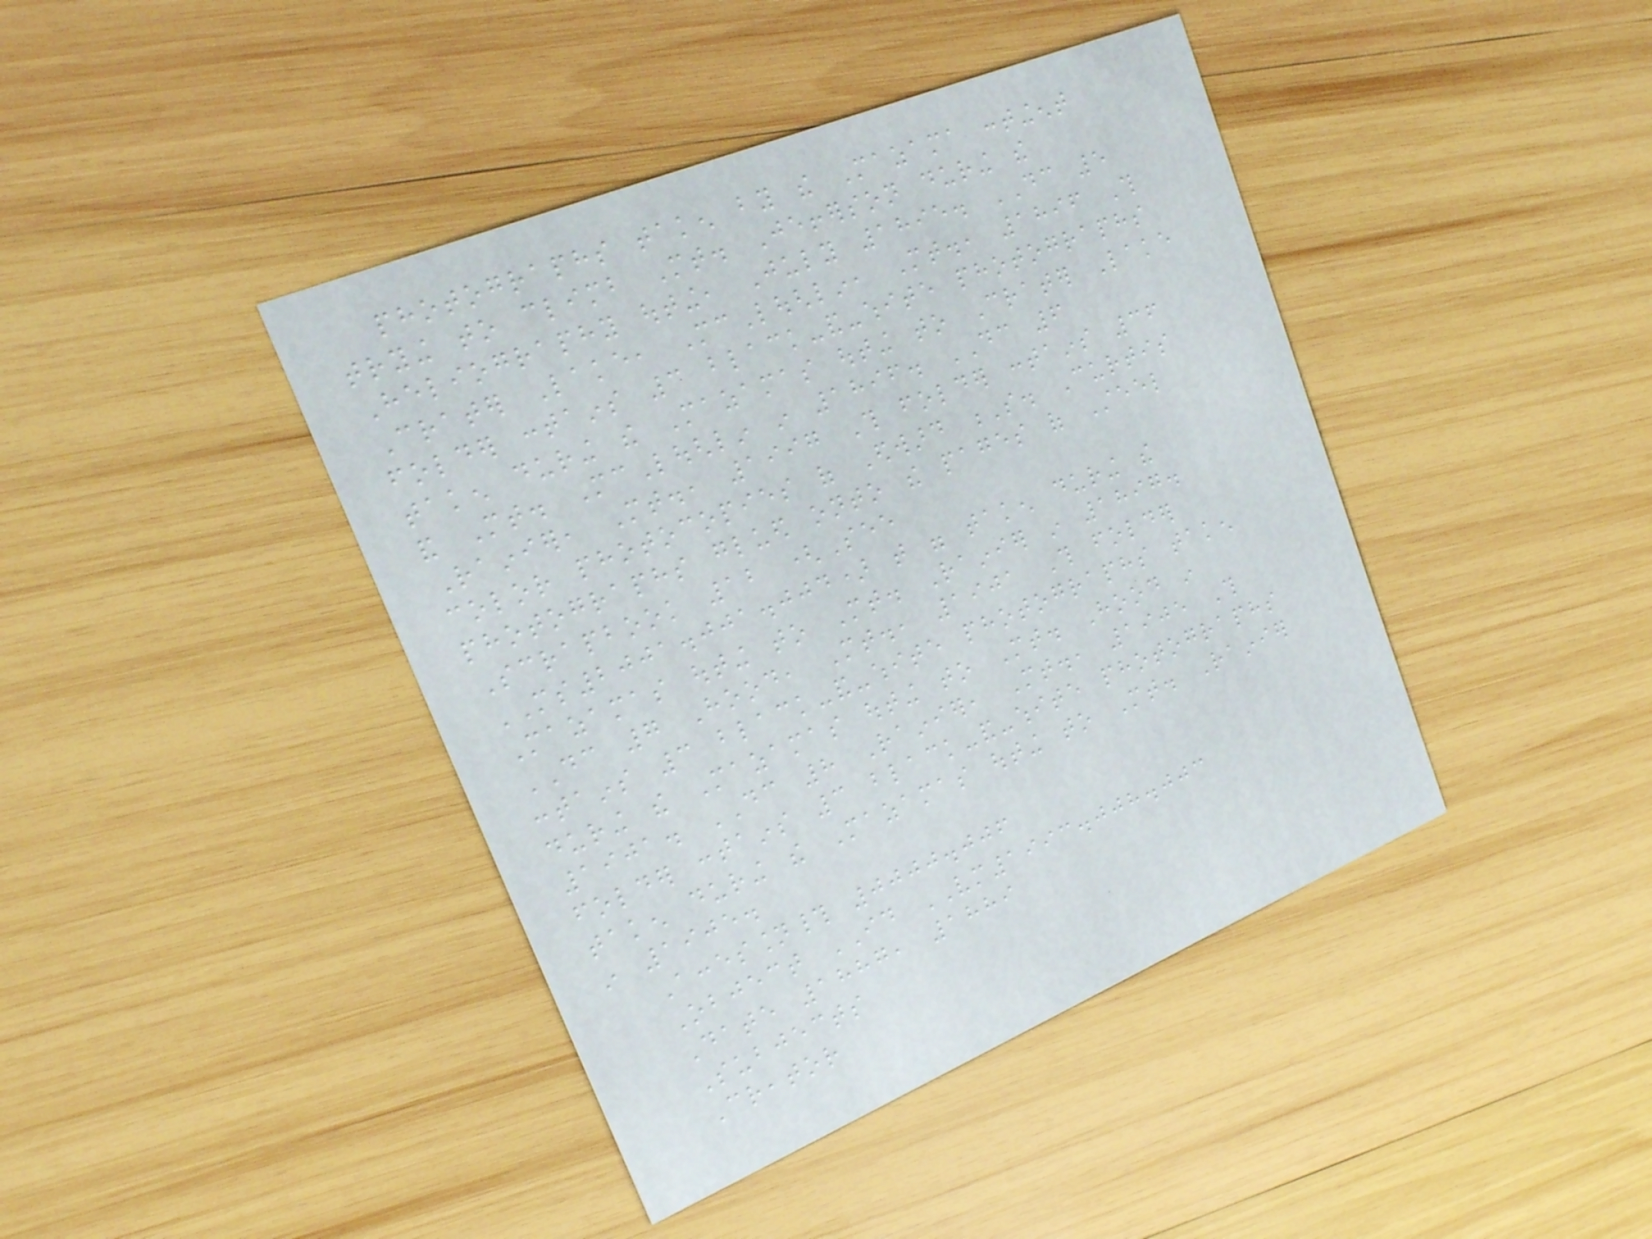photographs taken by the Mazama contingent
trying to climb Mt. Jefferson during the
Heliography outing, July 1895. DC 5
Crater Lake, McLoughlin, Mt., 1896 This
folder contains 3 black-and-white photographs
taken during the Mazamas outing to Crater Lake
and Mt. McLoughlin in 1896. DC 6
Rainier, Mt., 1997 This folder contains 36
color photocopies of Edward S. Curtis
photographs glued onto the pages of Steel
Scrapbook 12 (See
MS2001.001.004) that were taken during the
Mazamas outing to Mt. Rainier in 1897.
DC 7 Hood, Mt., 1901 This folder
contains 3 black-and-white photographs taken
during the Mazamas outing to Mt. Hood in
1901. DC 8 Rainier, Mt., 1905 This
folder contains 3 black-and-white photographs
taken during the Mazamas outing to Mt. Rainier
in 1905.
Accession# 0000.006
Object ID VM1993.008.003
Date 1887, 1889
Subjects
Creator
